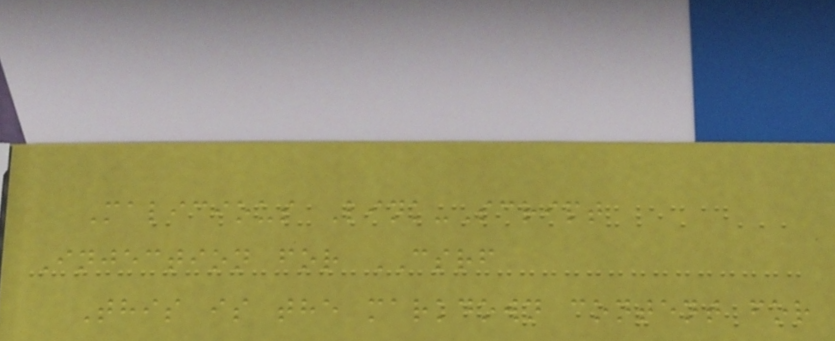Malicious Link-Script
Injection for CSRF
This is the markdown content for
